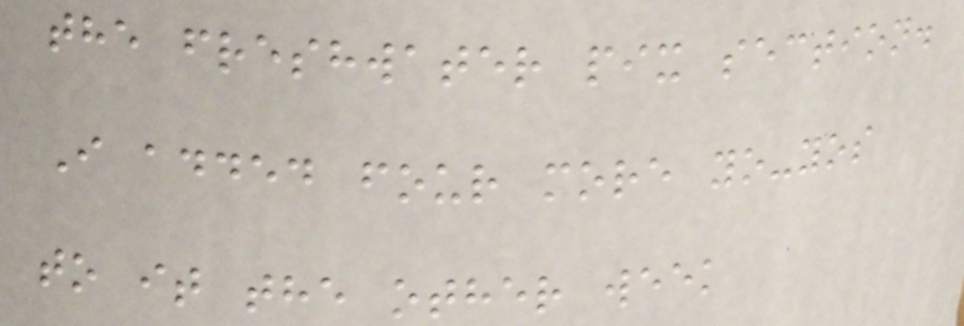the freshwater pix section.
I added four more yo-yos
to it the other week
